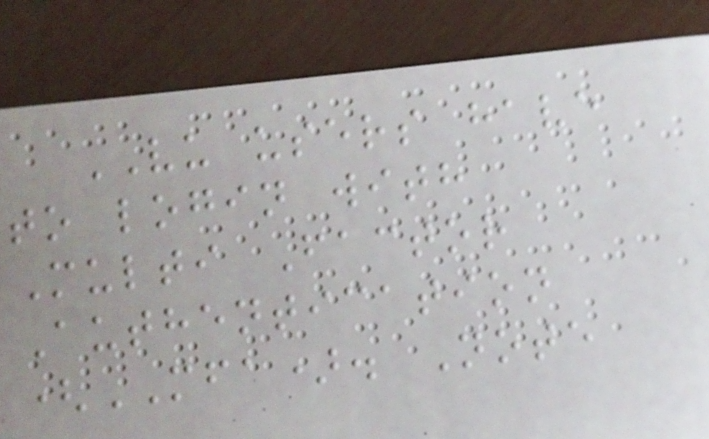VU users have
to login with
Multi Factor
Authentication
(MFA). Note
